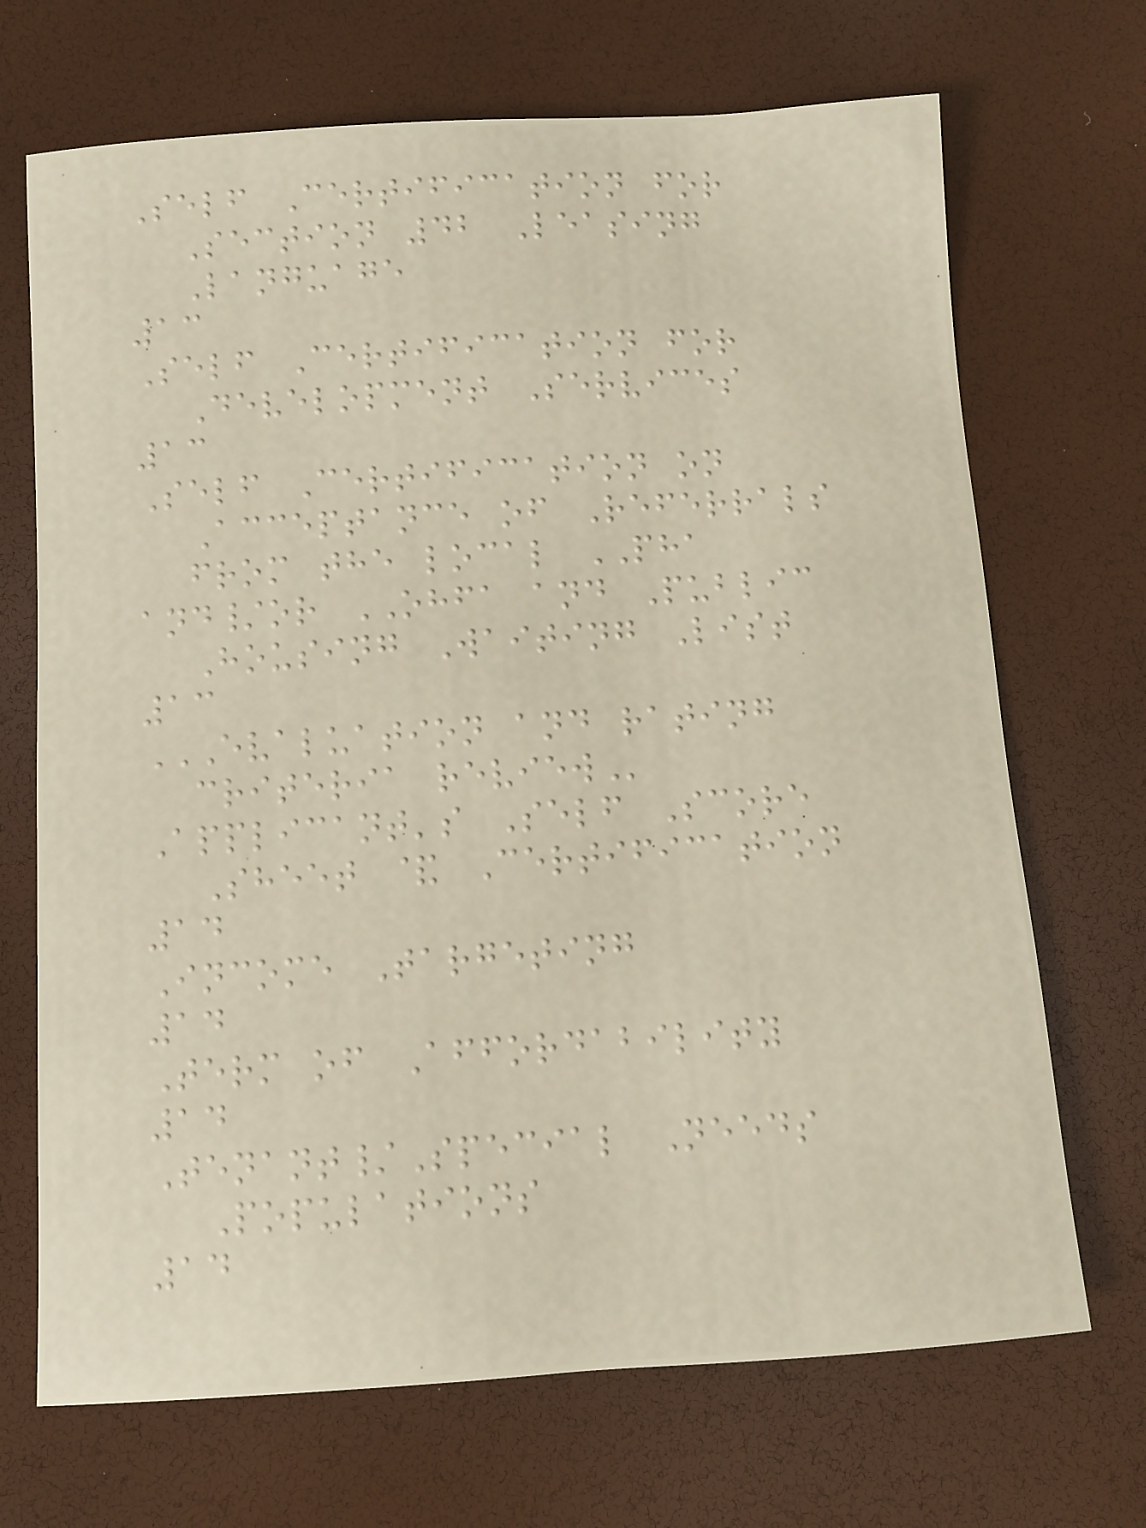Self Certification for
Section 42 Leasing
Language
13
Self Certification for
Development Services
13
Self Certification on
Acceptance of Referrals
from the local PHA
and/or OHFA and Public
Housing Waiting List
13
EVALUATION AND RATING
CRITERIA REVIEW
Applicant's Self Score
Sheet & Certification
14
Income Targeting
14
Term of Affordability
14
Tenant/Special Needs
Populations
14
